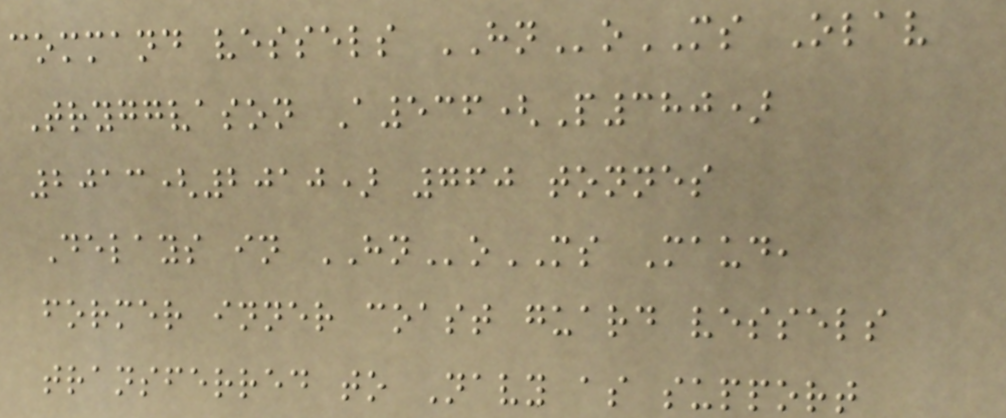command vessels HNoMS Olav
Tryggvason A536(P380)
2013(2010) 760 tonnes
Delays in HNoMS Maud,
former inner coast guard vessels
transferred to Navy as support
